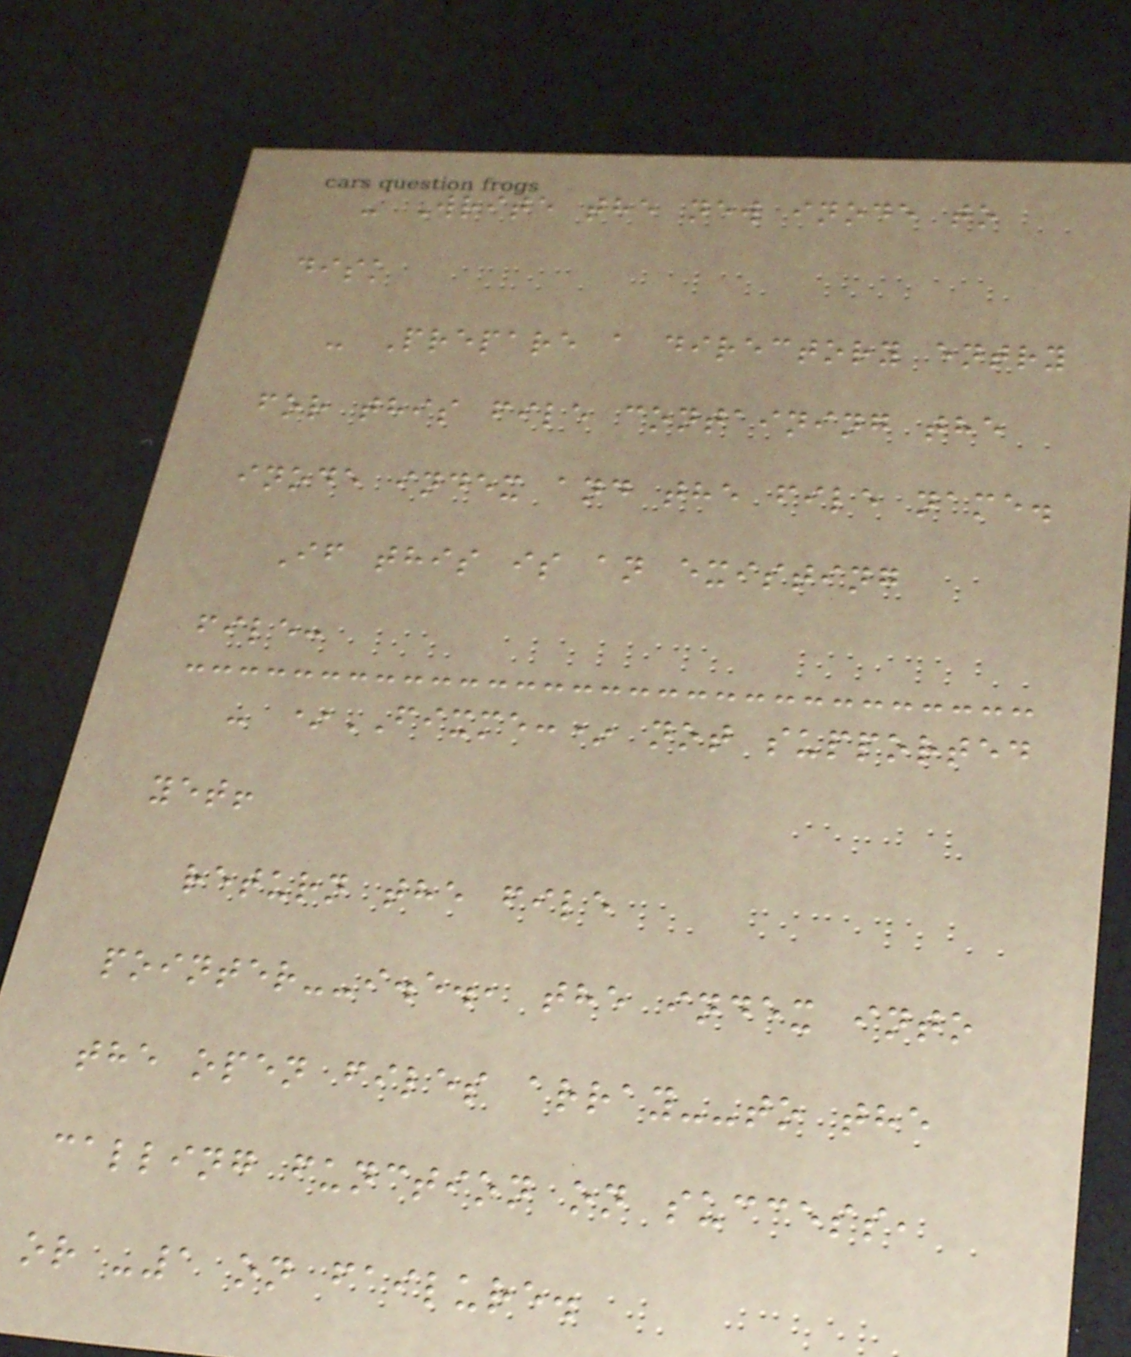- Write the new inode to
disk
- Prepare a directory entry
for this file containing the
inode index and the file name.
If this is an existing
file:
- *FIXME:* not supported
yet!
return the file
pointer--i.e., the index into
the open files array--to the
calling function on success,
or -1 on failure.
